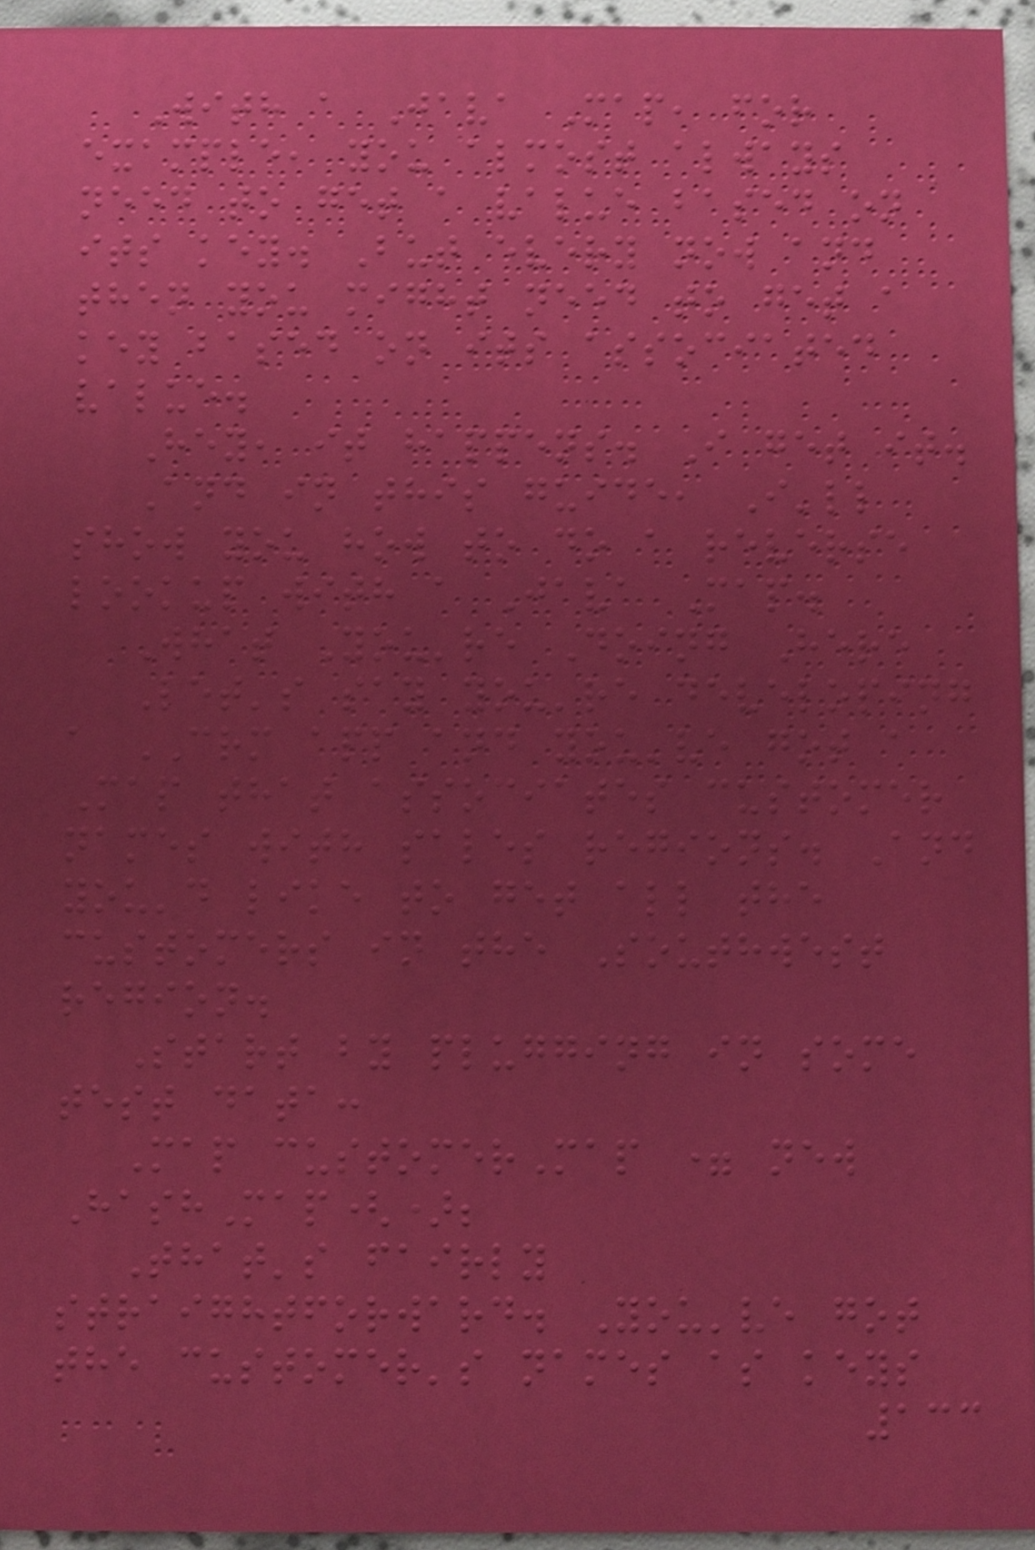With a Java Map, for
example, you almost always
need to get a value based on
its key. But every now and
then you might need to get a
key based on its associated
value.
Hey, it happens. I get it.
And in this guide, I'll
show you how to do a reverse
lookup with a Java Map.
What You're Doing Here
Let's say you're developing
a CRM app and you've got a
Map that associates customer
names with sales regions. And
you'd like to get all the
customers in the Southwest
region.
Start by plugging in some
test data:
Map customerMap = new
HashMap();
That's fairly
straightforward. You've got
the customer's names as keys
133
